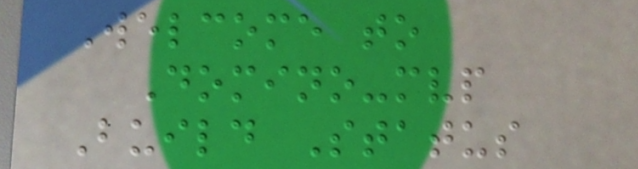Welcome to
Domino-mvp
Build Status
